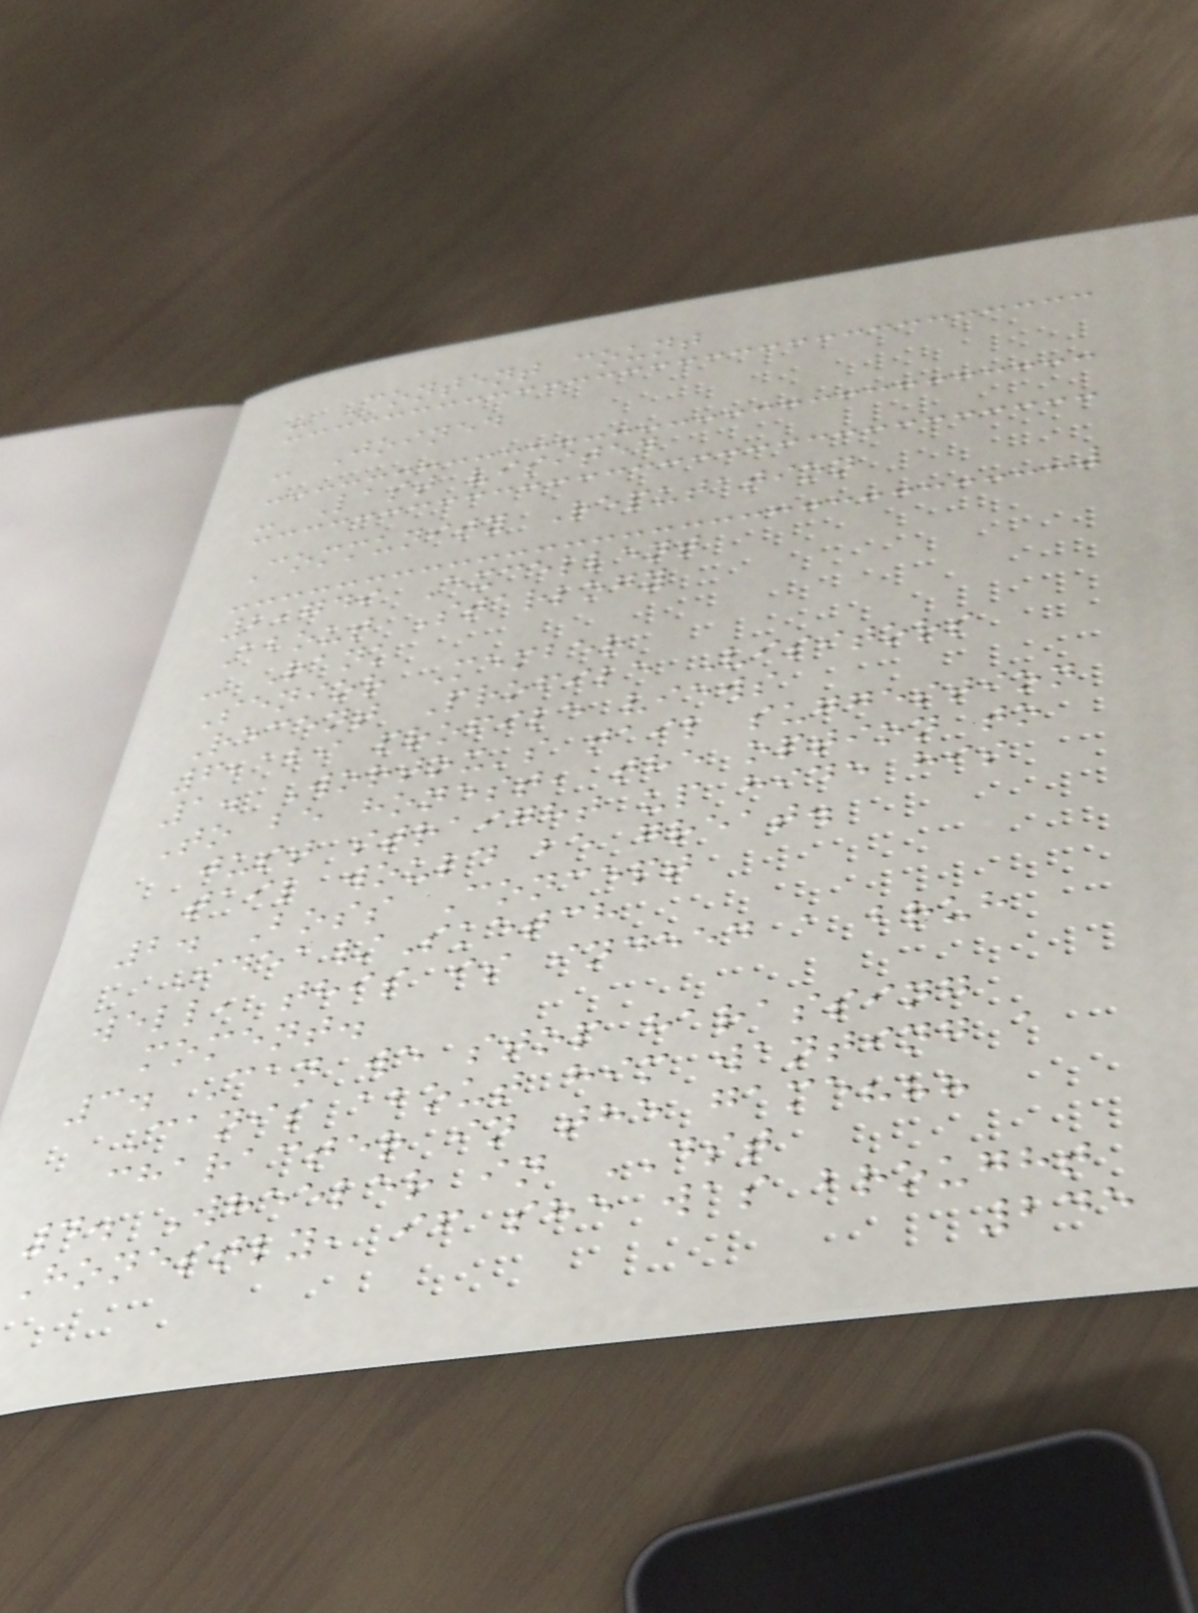- Content count
- Joined
- Last visited
Community Reputation
2,749 Excellent
About Starlogy
- Rank
Senior Member
Recent Profile Visitors
6,129 profile views
1. Wortox's tail suggestion
To be honest, the option to
just straight up hide his
tail would be great.
2. Boss Concept
Idea/Sketch
well, this is indeed a bruh
moment.
3. Can we stop harassing
Canis about him wanting a
character in the game???
4. Wheeler in DST
Honestly, if she was brought
245
